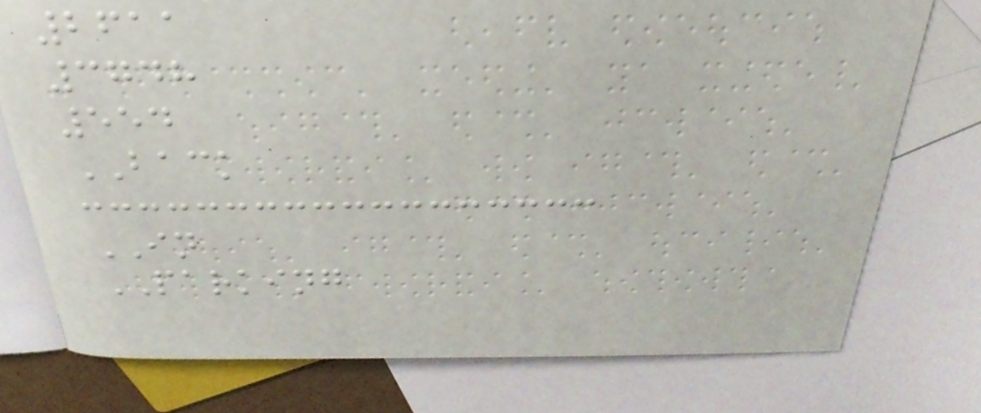2611
3748
554
BACK
IN
PARKING
